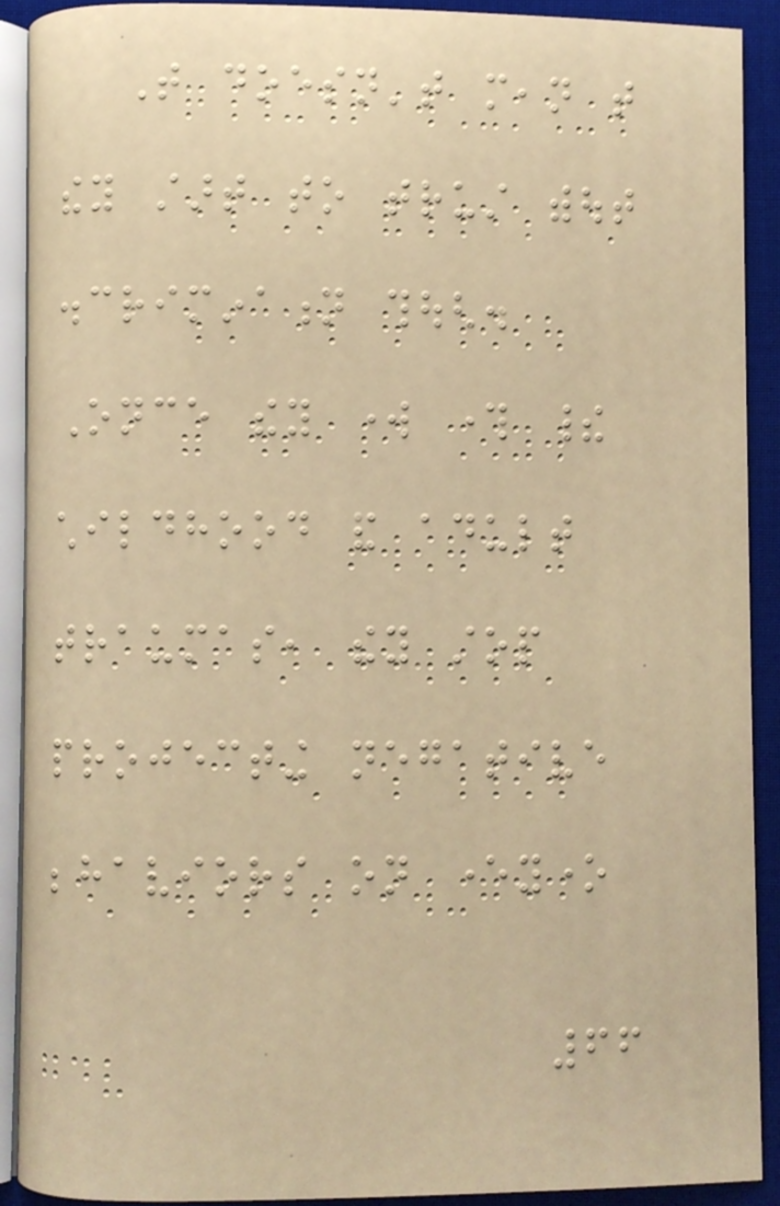That doesn't mean that
they start to trust without
discrimination though.
Once they work through their
childhood and adult
traumas, they stop
projecting negative
behaviors on everyone
66
